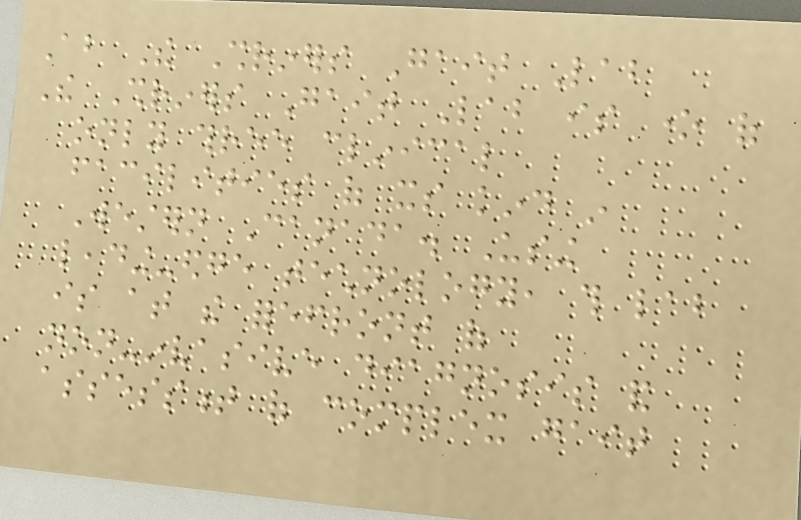About The Shriners Gait Lab
The Shriners Gait Lab is one of
only three clinical
facilities of its kind in
Western Canada. Using
leading-edge technology, this lab
is at the forefront of
non-invasive diagnosis and
assessment of complex gait
